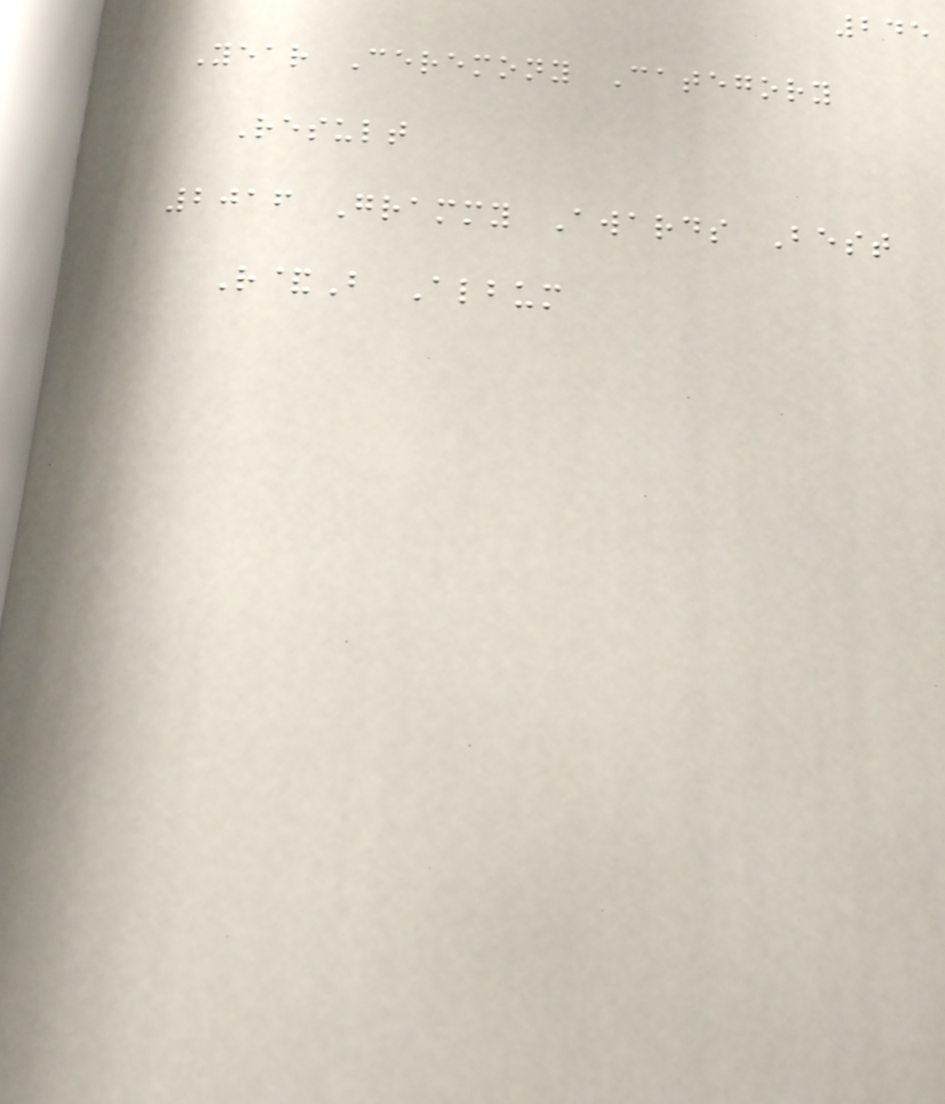245
Year Ceremony Category
Result
2016 Grammy Awards Best
R&B Album
